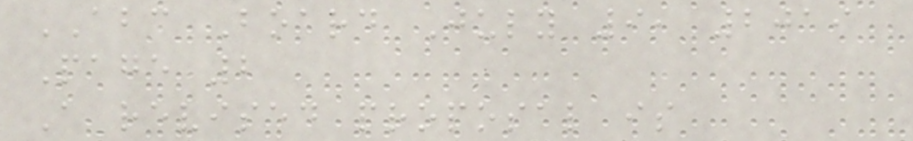ABC Board July 9, 2019
Page 2
A revised proposal is
